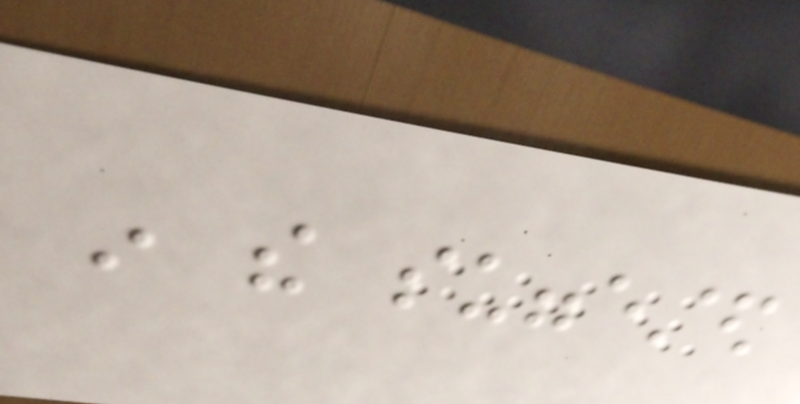in the suggested
